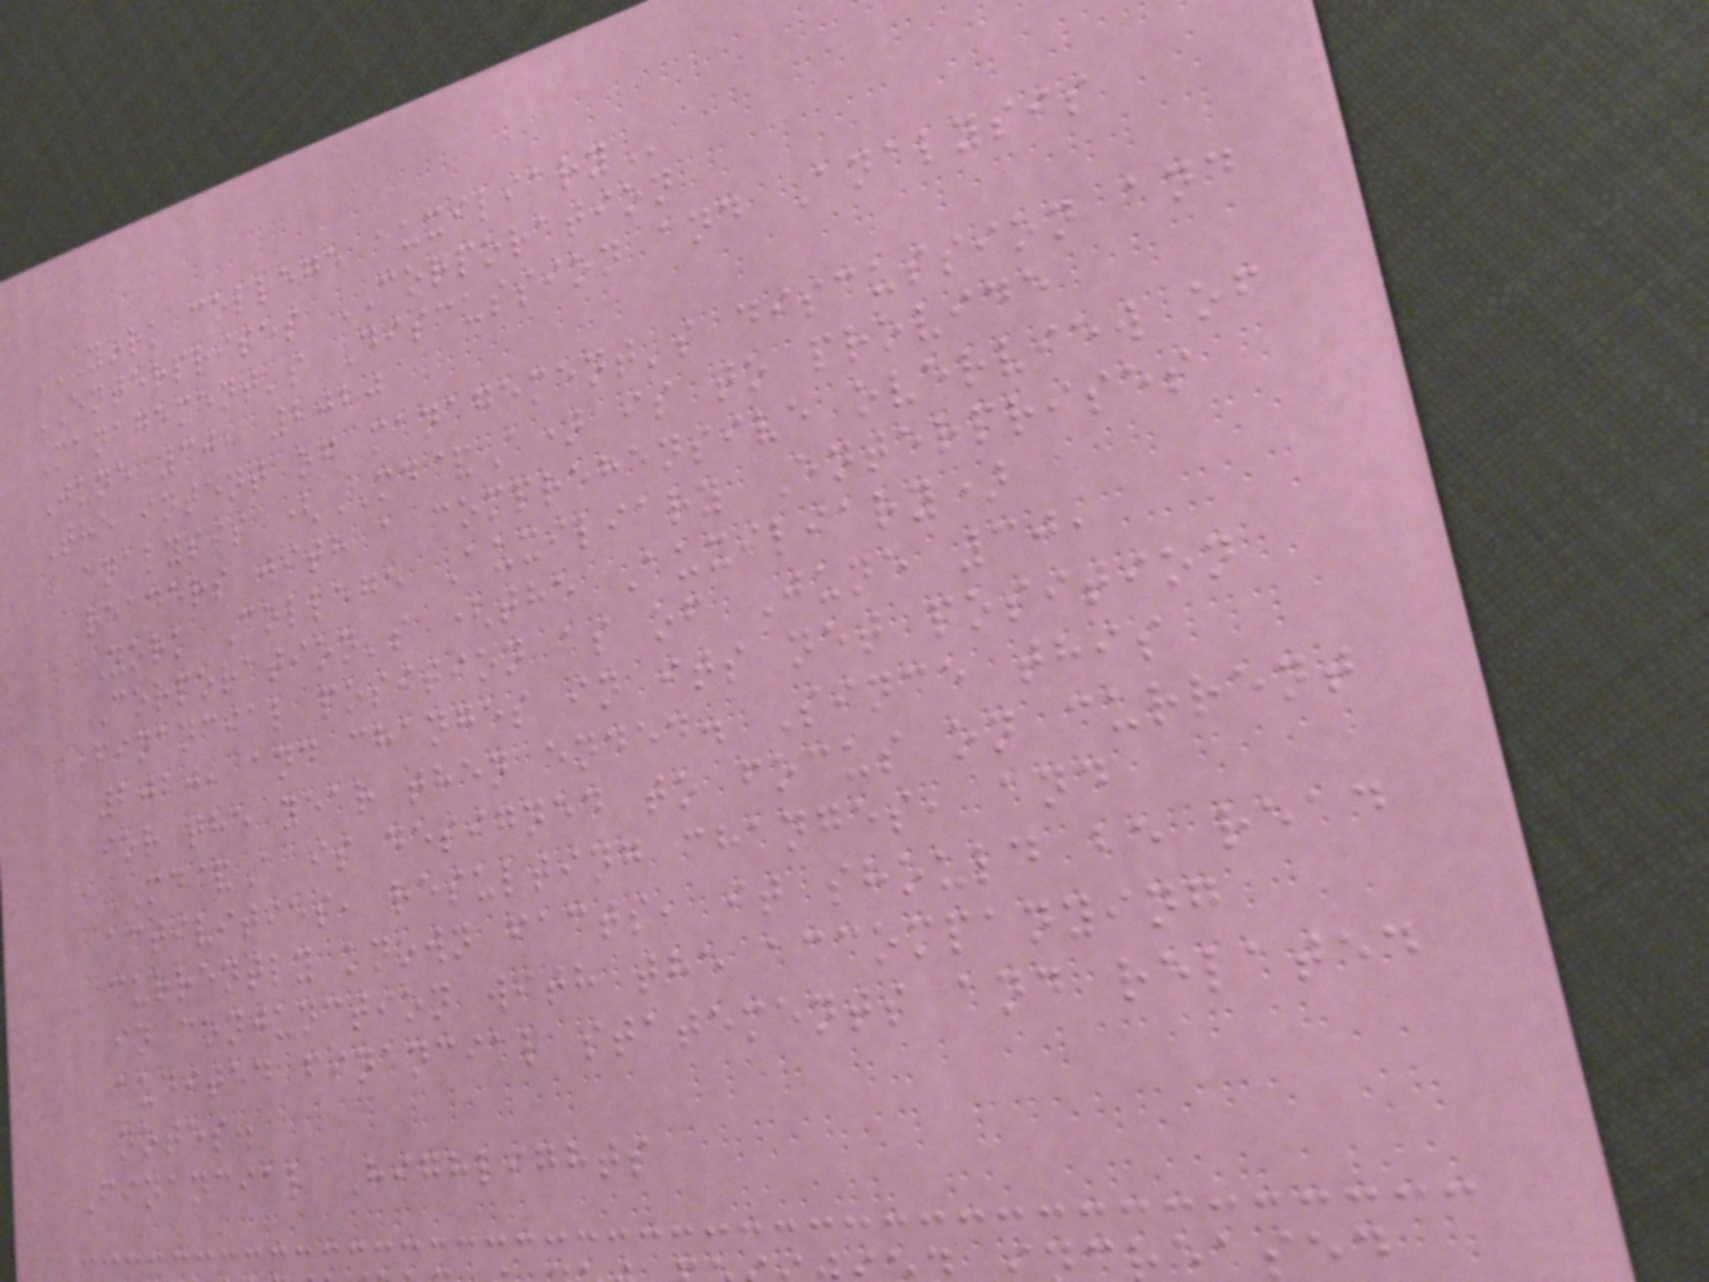YORK COLLEGE AUXILIARY
ENTERPRISES CORPORATION
Management's Discussion and Analysis
June 30, 2020
The intent of management's discussion and
analysis (MD&A) is to provide
readers with a comprehensive overview of
York College Auxiliary Enterprises
Corporation's (the Auxiliary)
financial position as of June 30,
2020, and changes in its net position
for the year then ended. Since this
MD&A is designed to focus on current
activities, resulting changes, and
currently known facts, it should be read
in conjunction with the accompanying
audited financial statements and related
notes.
Financial Highlights
